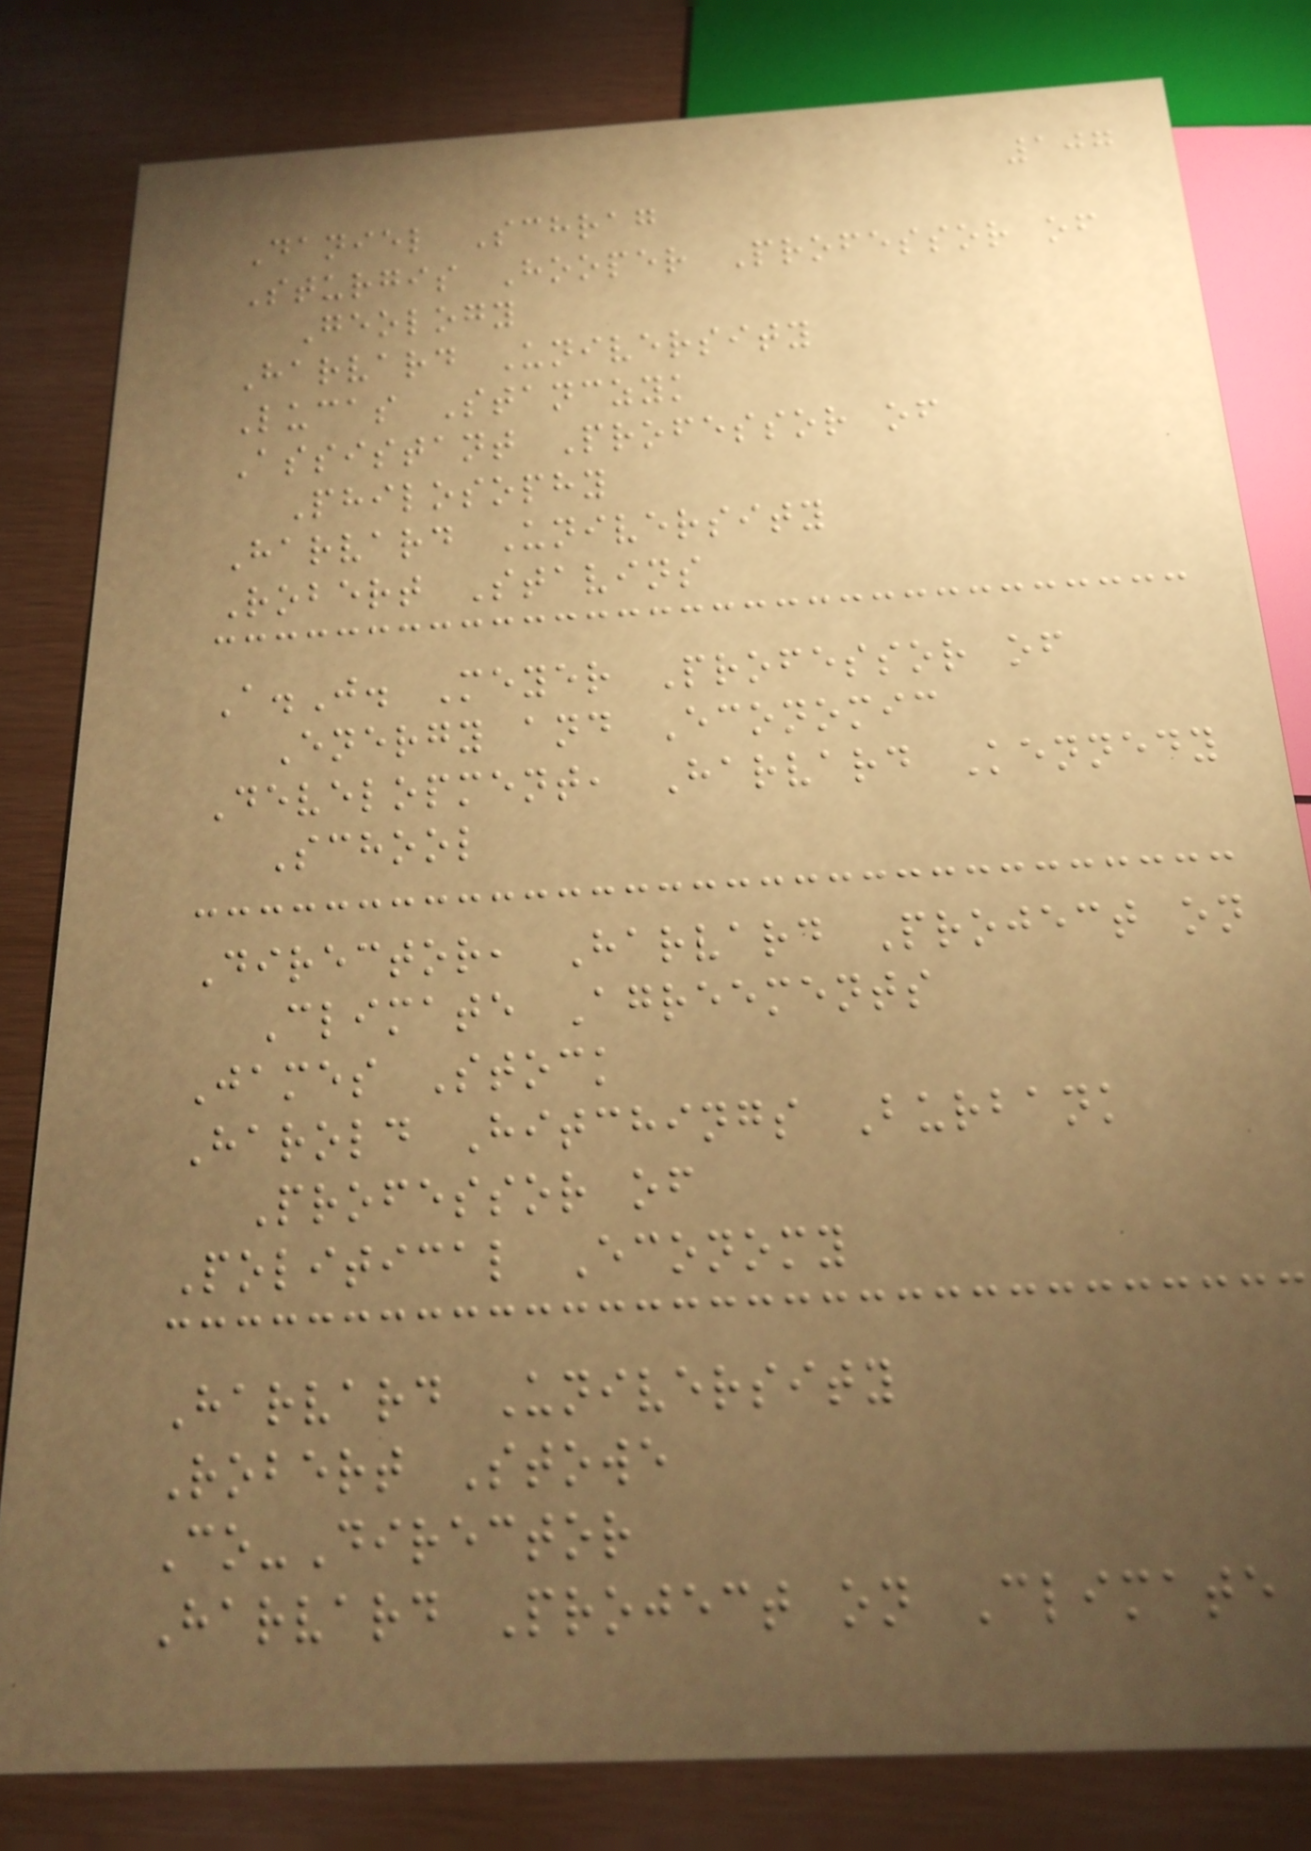107
Daniel Schrag
Sturgis Hooper Professor of
Geology
Harvard University
Lucas Stanczyk
Assistant Professor of
Philosophy
Harvard University
Robert Stavins
A.J. Meyer Professor of
Energy and Economic
Development, Harvard Kennedy
School
Director, Harvard Project on
Climate Agreements
James Stock
Harold Hitchings Burbank
Professor of
Political Economy
Harvard University
Robert Stowe
Co-Director
Harvard Project on Climate
